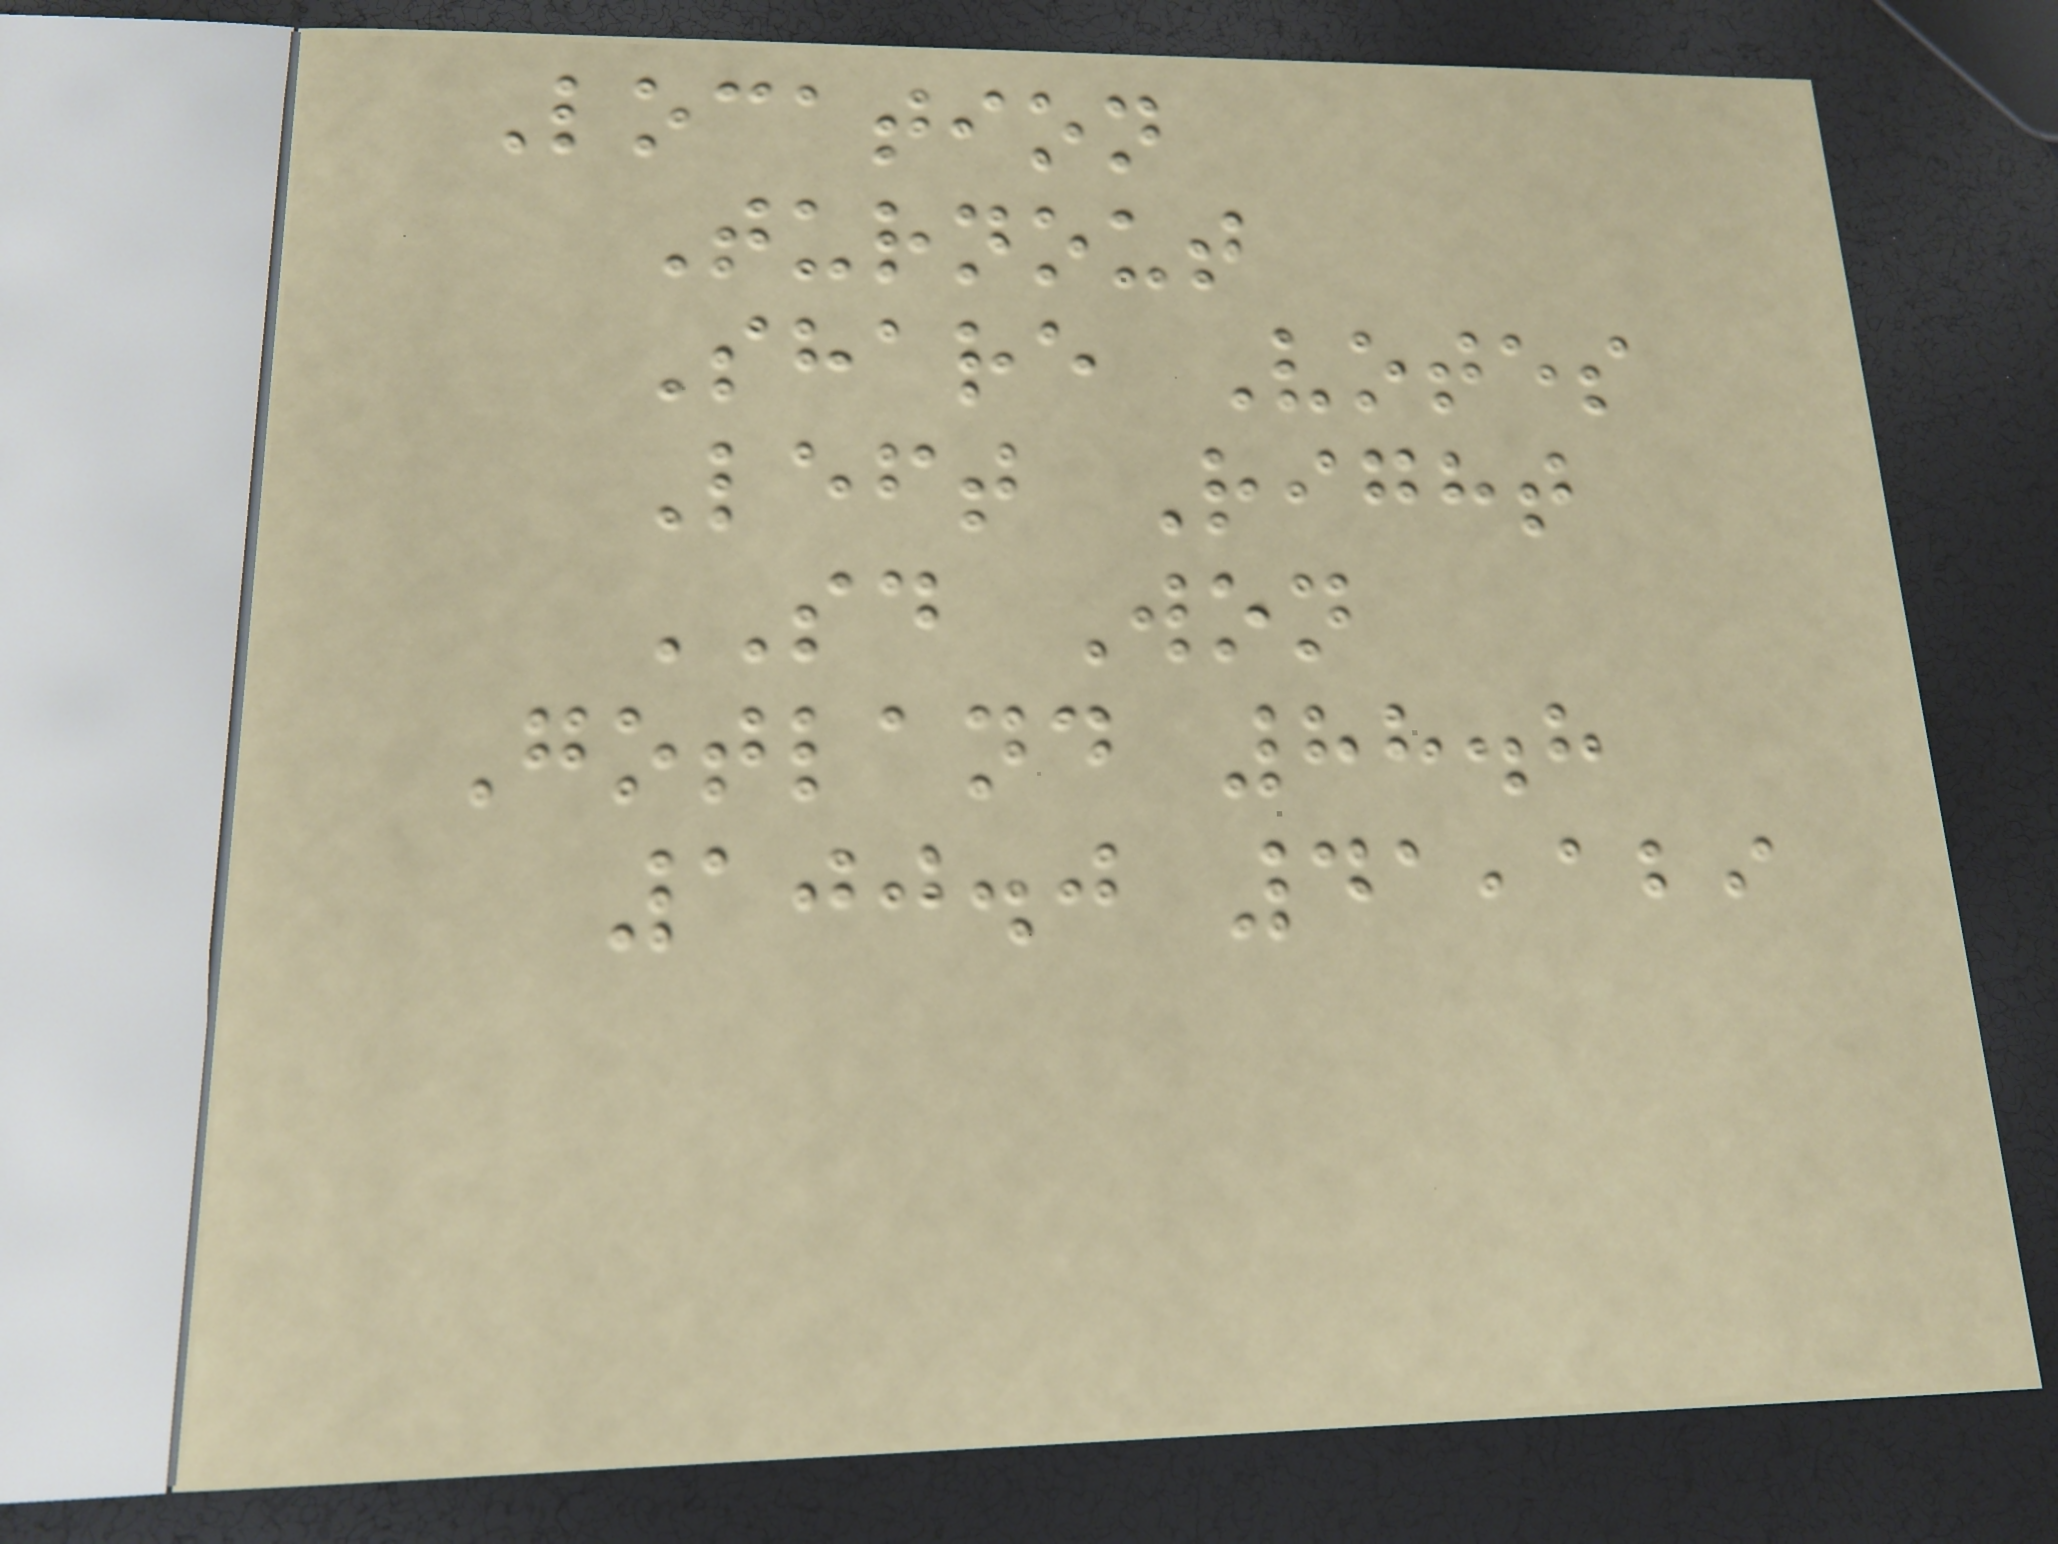Location
Turnout
Share Votes
Left Right
SD Won
Gotland 88.8
100.0 41,129
